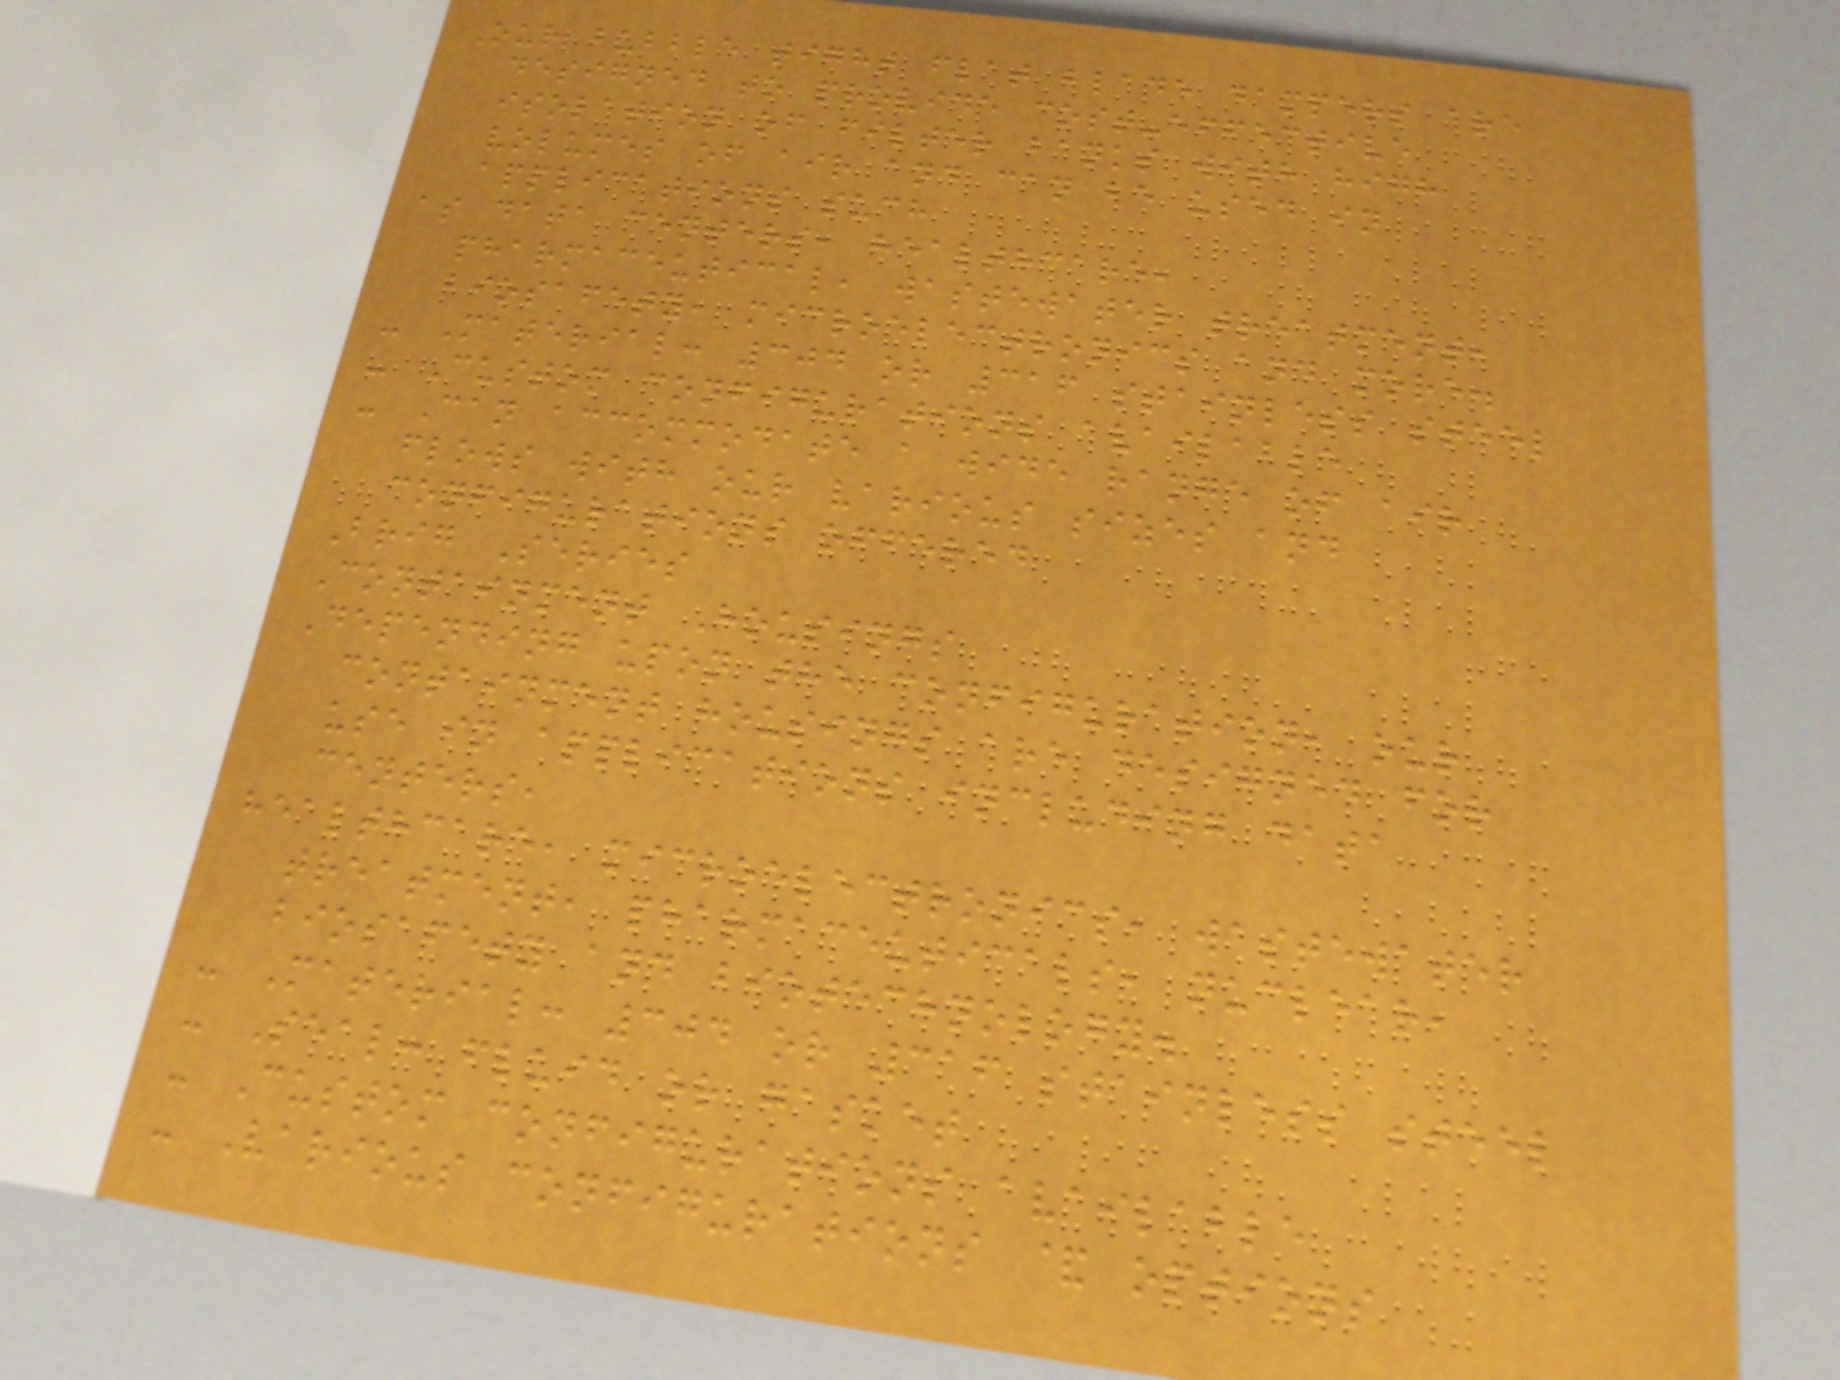Our bubble tight flat blade dampers are
designed to provide cost-effective
isolation of filter banks with high
volumes of air and can be used in
applications such
as data centers, healthcare,
pharmaceutical, wastewater treatment,
biosafety, microelectronics and more.
- Material: 304 or 316 stainless steel
- Custom configurations available
- Can accommodate a wide range of air
flows with our various sizes and
configurations offered
Brig Series
Containment Housings
Depending upon the configuration, our
containment housings are designed for
use in applications including data
centers,
healthcare, microelectronics, wastewater
treatment, pharmaceuticals, nuclear,
biosafety and biotechnology.
- Material: 304 or 316 stainless steel
- Seal: fluid or gasket
- Custom configurations available
- Various configurations & options
